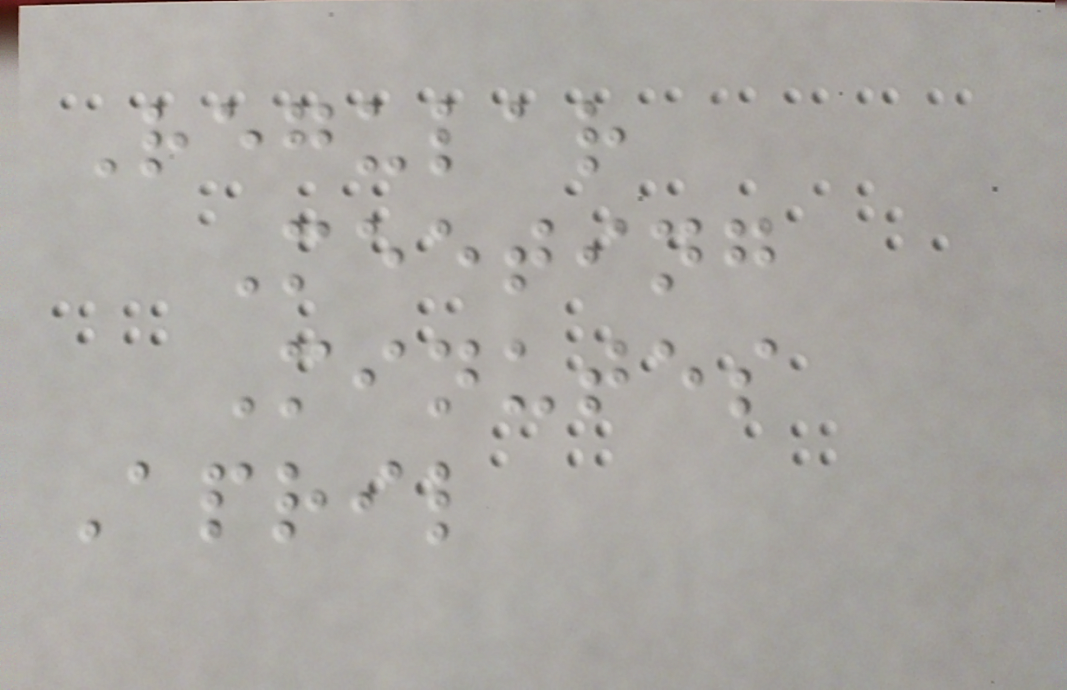Regular
Meeting
Minutes
April
